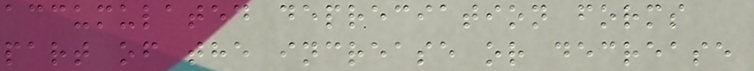accumulated depreciation forms
part of the increase or decrease
